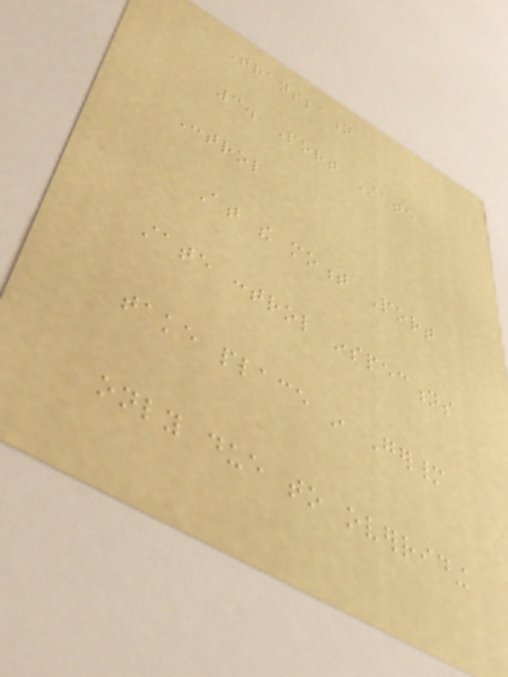Translation
3. Port State
Control
At the moment Port
state control inspections
take place in Germany
only due to overriding
